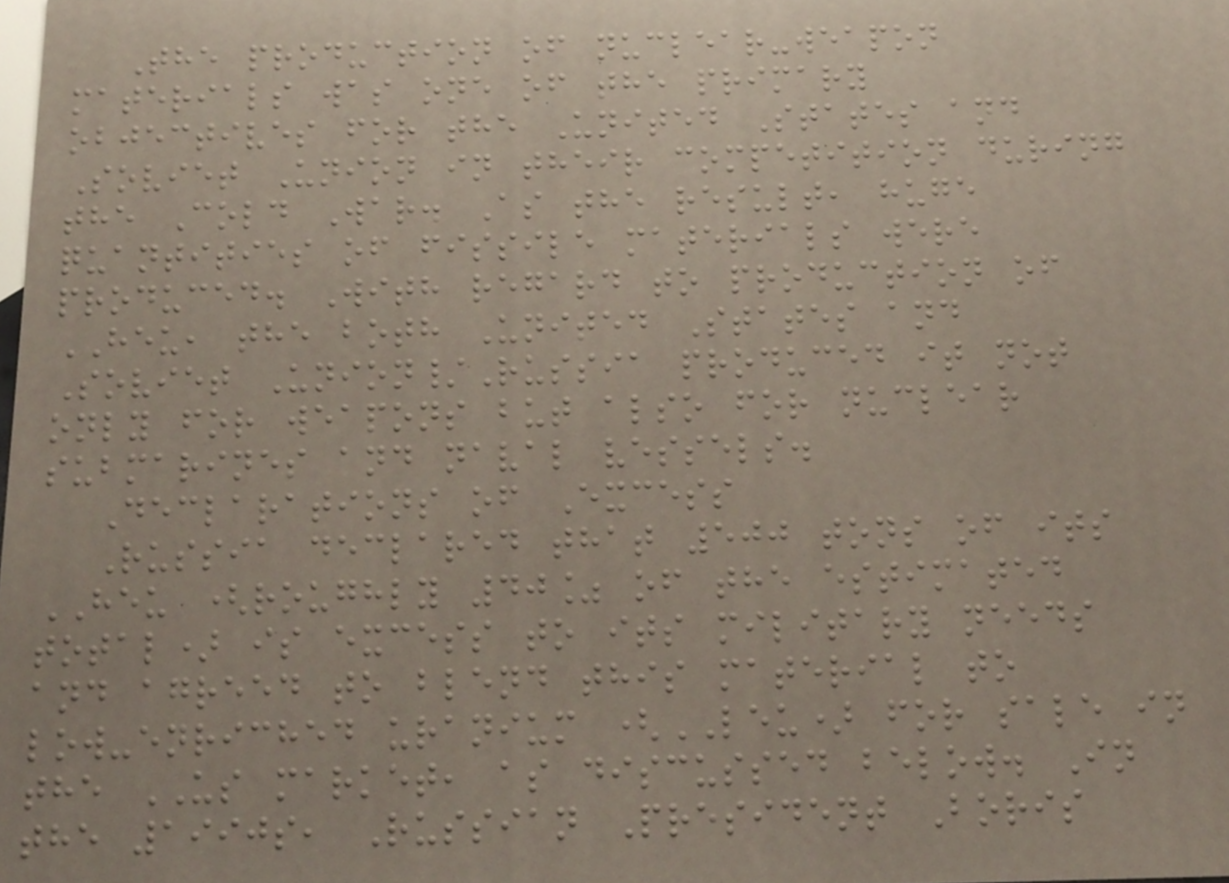The production of nuclear-weapon
materials was one of the primary
objectives for the United States and
Soviet Union in their competition during
the Cold War. As the result, huge
quantities of fissile materials were
produced. With regard to production of
HEU, the both United States and
Soviet Union/Russia produced it not
only for weapons but also for nuclear
submarines and naval vessels.
Declarations of Excess
Russia declared that 500 tons of its
HEU (roughly 40% of the estimated
total) is excess to its military needs
and agreed to blend this material to
low-enriched uranium (LEU) for sale in
the US market, as discussed below. In
the 1990s, Russian President Boris
